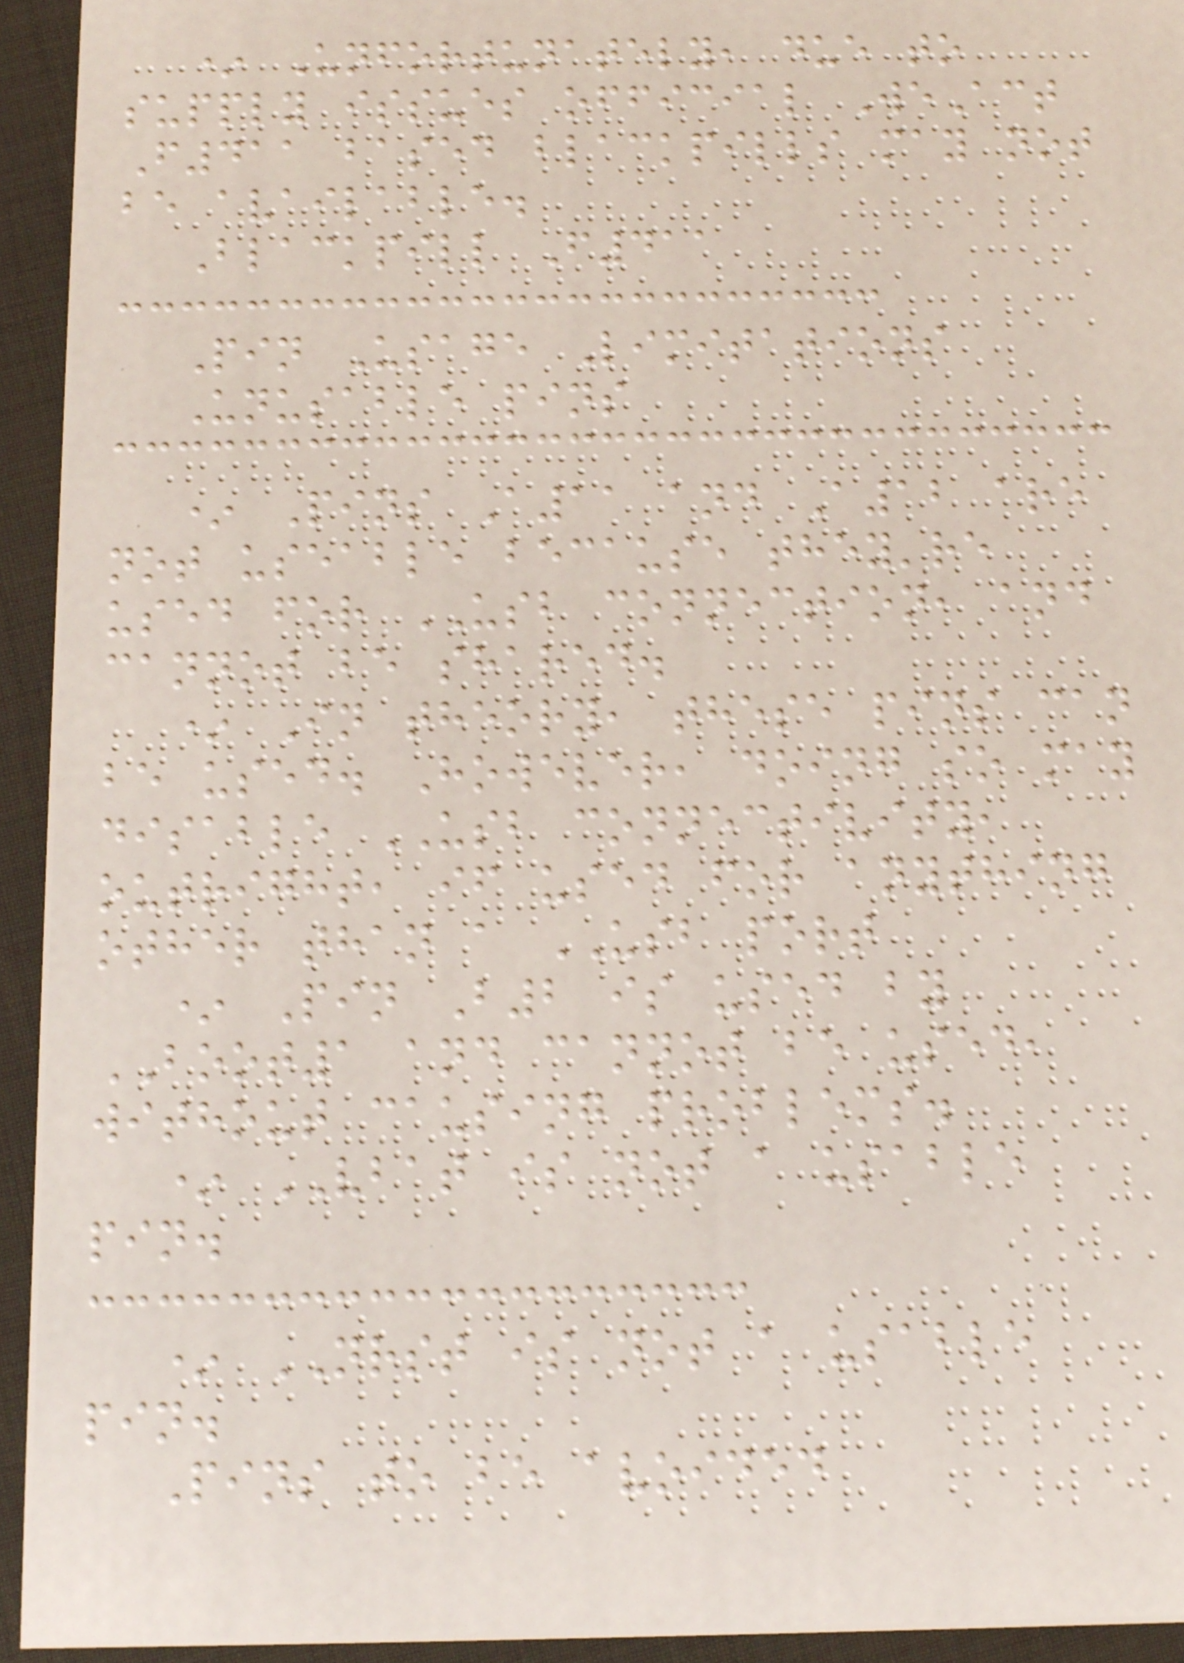* Unfortunately, due to
supply issues official WeAct
F411 based blackpills may not
be available.
Blackpill F411
Pin Usage Limitations
Unusable pins
* Pins A11 and A12 are
not useable because they're
used for USB connection, and
cannot be shared.
* In theory, these pins can
be used. However, doing so may
disable USB connectivity,
outright, if used for anything
other than a USB port
* Pin B2 is used by
BOOT1 and cannot be used,
without causing problems.
* VBAT is not a usable
pin.
* NRST is not a usable
pin.
Pins to be avoided
